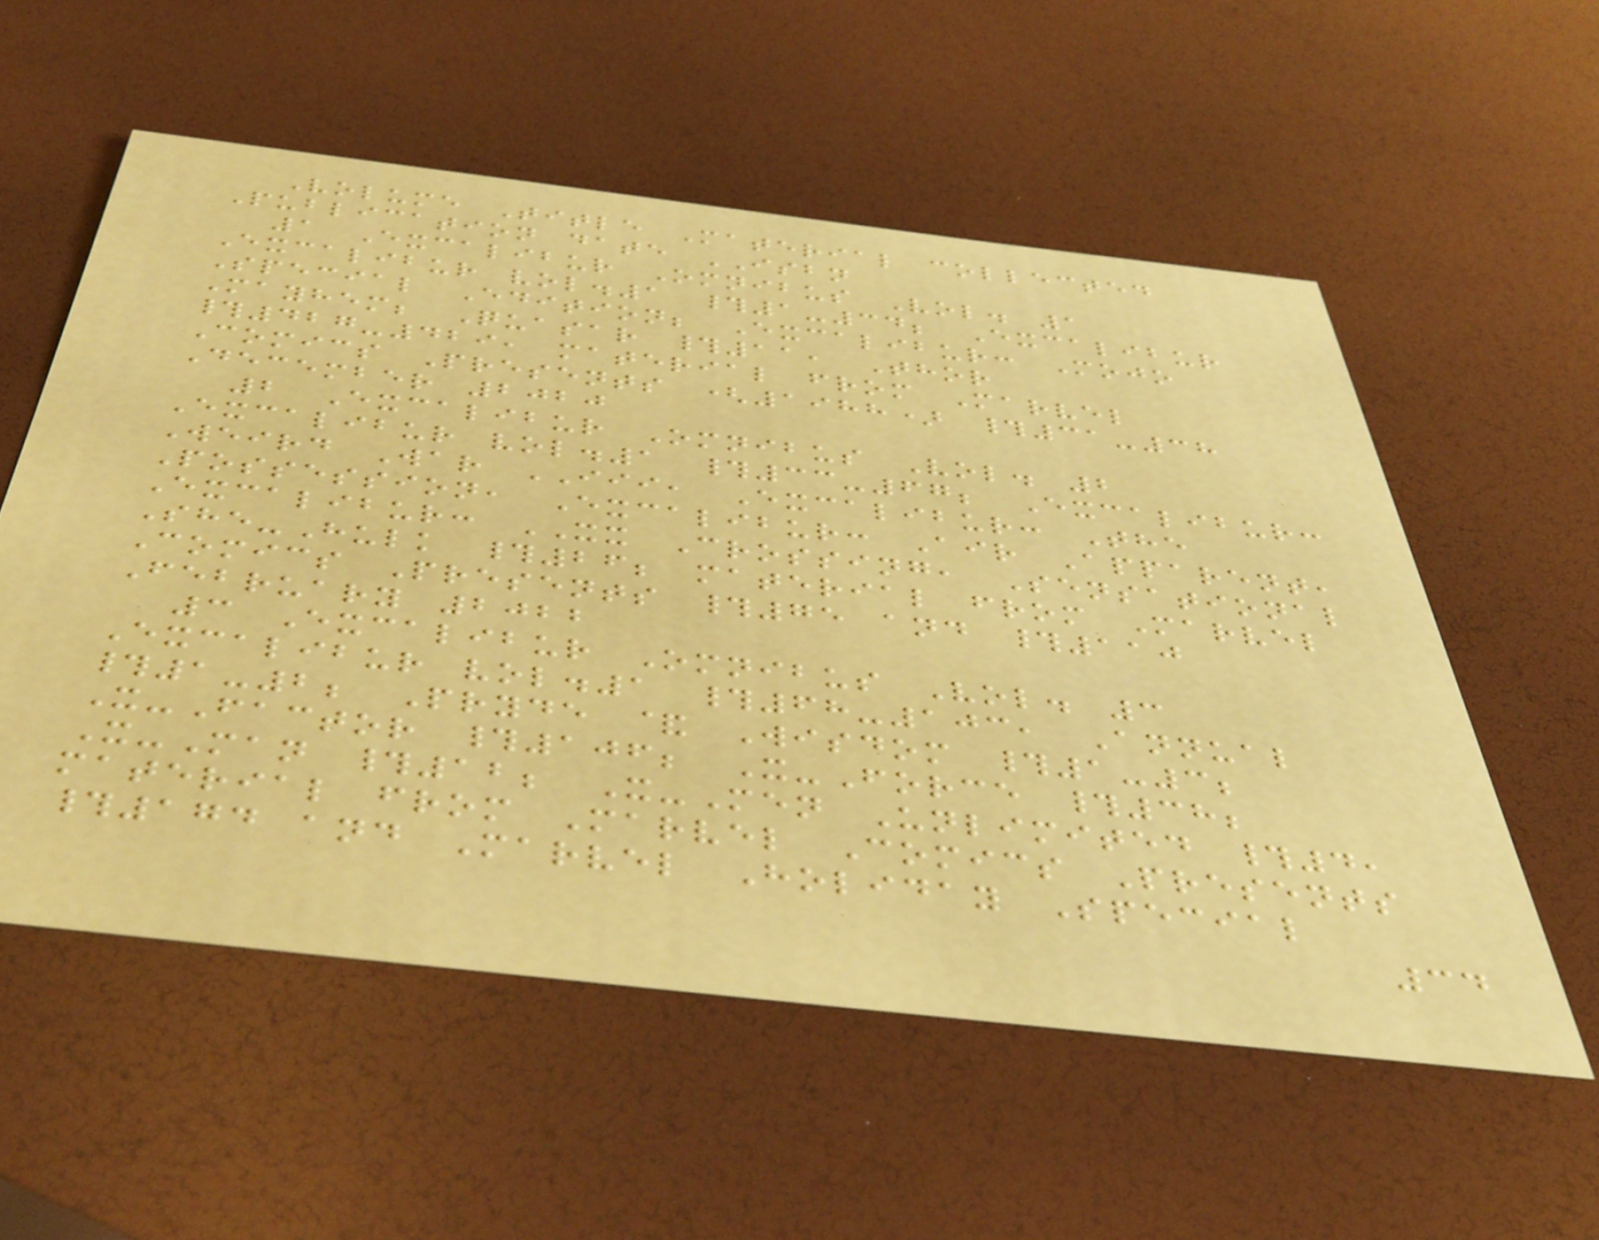Volume Title Material collected
Publication date ISBN
1 Excalibur Omnibus Vol. 1
Excalibur vol.1 #1-34; Excalibur
Special Edition; Excalibur: Mojo
Mayhem; Quasar #11, Thor
#427-429, material from Marvel
Comics Presents (1988) #31-38
December 2020
2 Excalibur Omnibus Vol. 2
Excalibur vol.1 #33-67; Excalibur:
Weird War III, Excalibur: The
Possession, Excalibur: Air Apparent,
Excalibur: XX Crossing, Sensational
She-Hulk #26; material from Marvel
Comics Presents #75 and #110
February 2022
3 Excalibur Omnibus Vol. 3
Excalibur vol.1 #68-103, Annual
#1-2; Pryde & Wisdom #1-3;
X-Factor #106; X-Force #38;
X-Man #12; X-Men Unlimited #4,
material from Marvel Comics Presents
#174 and Marvel Holiday Special
34
